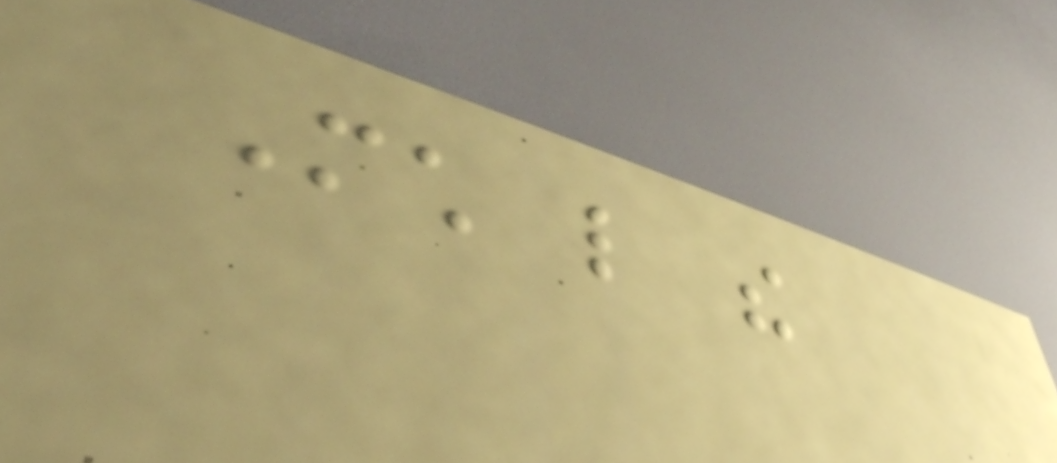Much like the
